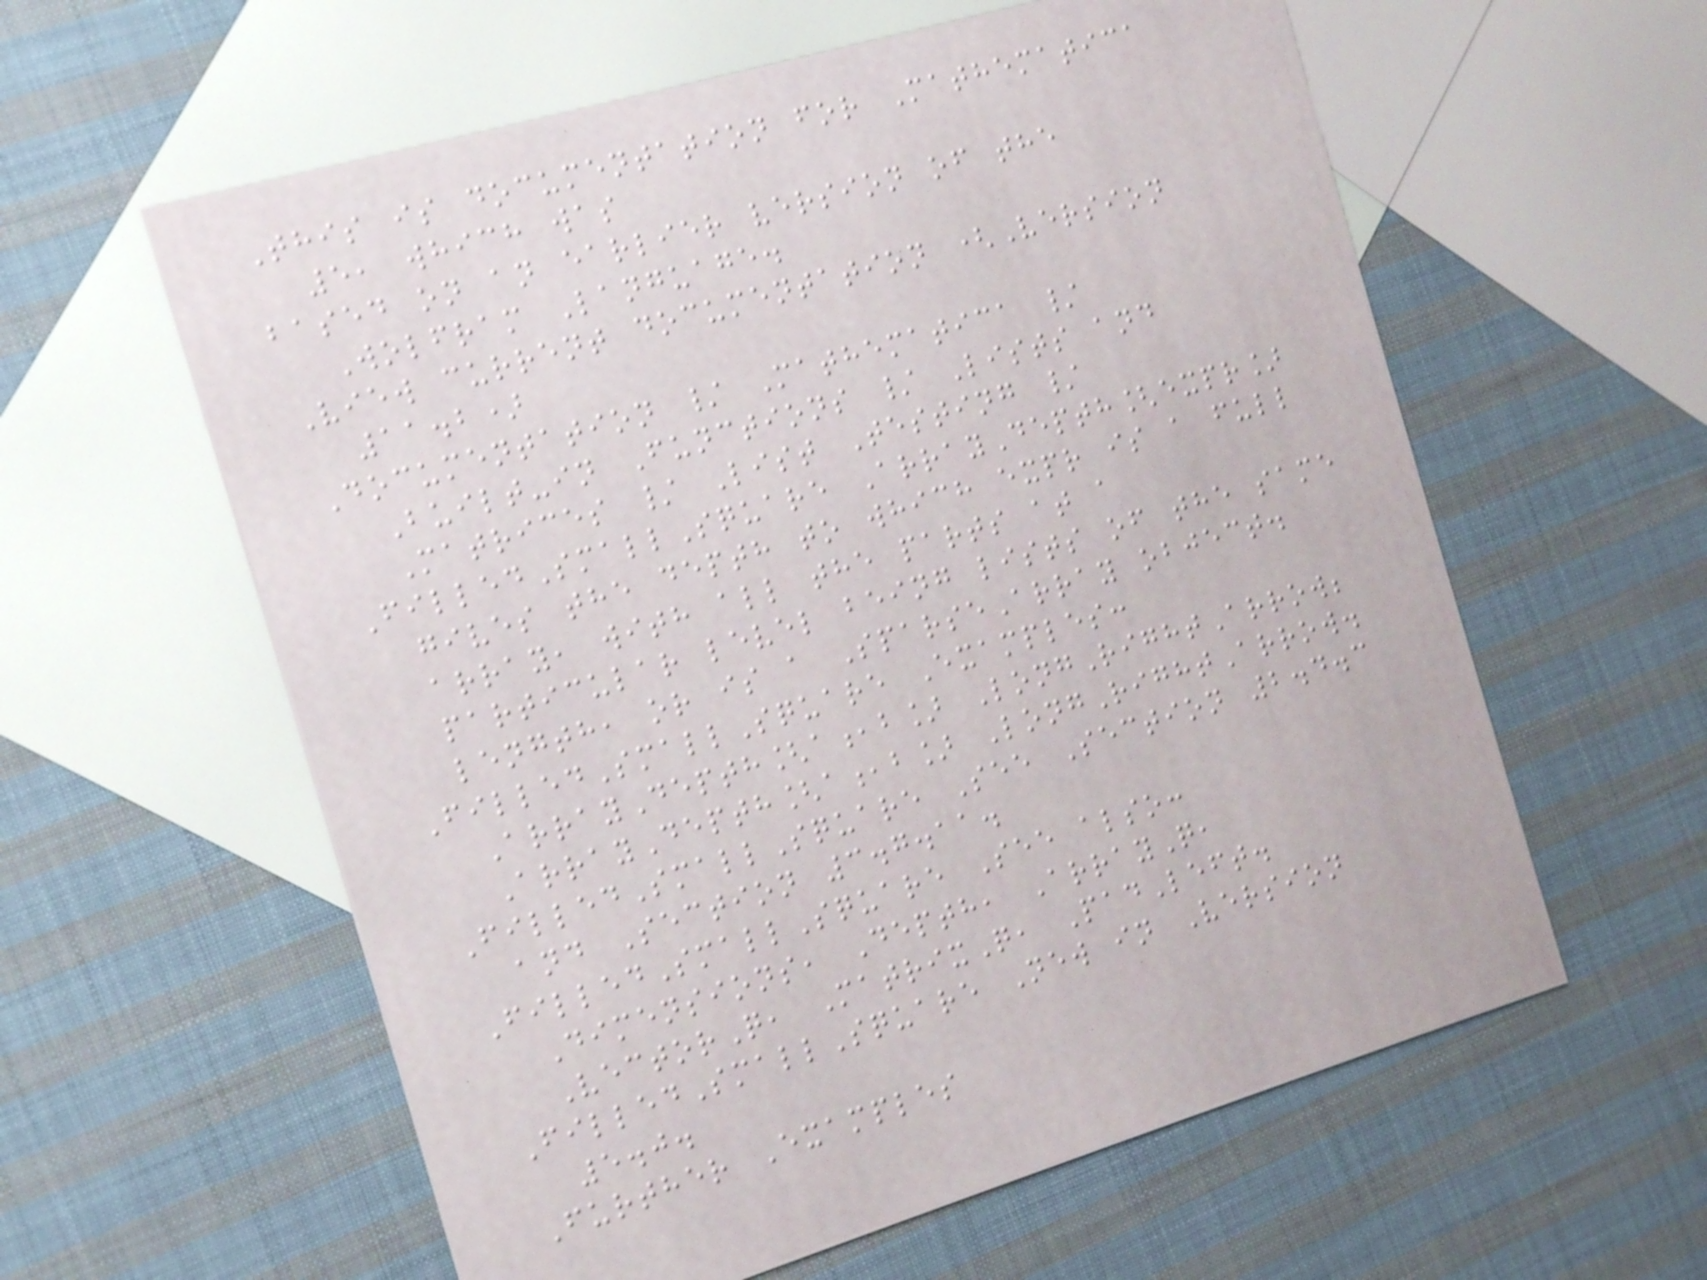This is documentation for Mathematica
5, which was
based on an earlier version of the
Wolfram Language.
View current documentation (Version
11.2)
Documentation / Mathematica /
Built-in Functions / Lists and
Matrices / List Testing /
FilledSmallSquare ArrayDepth[expr]
gives the depth to which expr is a full
array, with all the parts at a
particular level being lists of the same
length, or is a SparseArray object.
FilledSmallSquare Examples:
ArrayDepth[a,b] LongRightArrow;
ArrayDepth[a,b] LongRightArrow.
FilledSmallSquare See Section 2.4.3
and Section 3.7.11.
FilledSmallSquare See also:
Dimensions, Depth, ArrayQ,
VectorQ, MatrixQ, PadLeft.
FilledSmallSquare New in Version
5.0.
Further Examples
